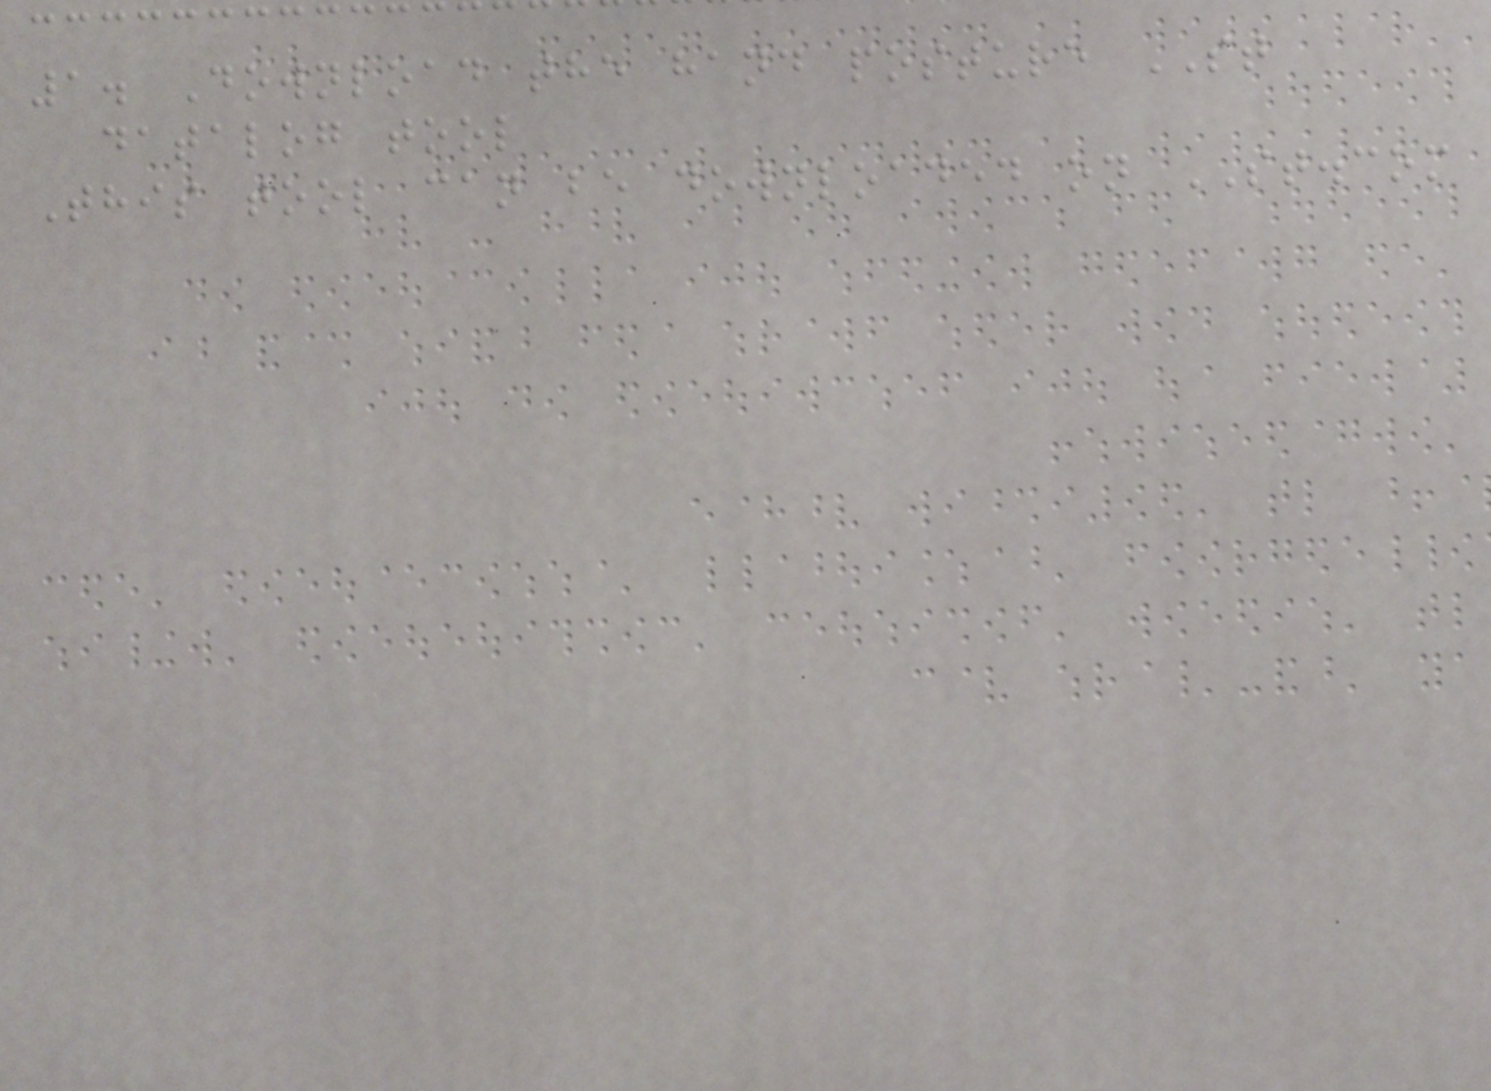1. Download the hand posture ST
datalog tool
This tool can be downloaded on ST.com
